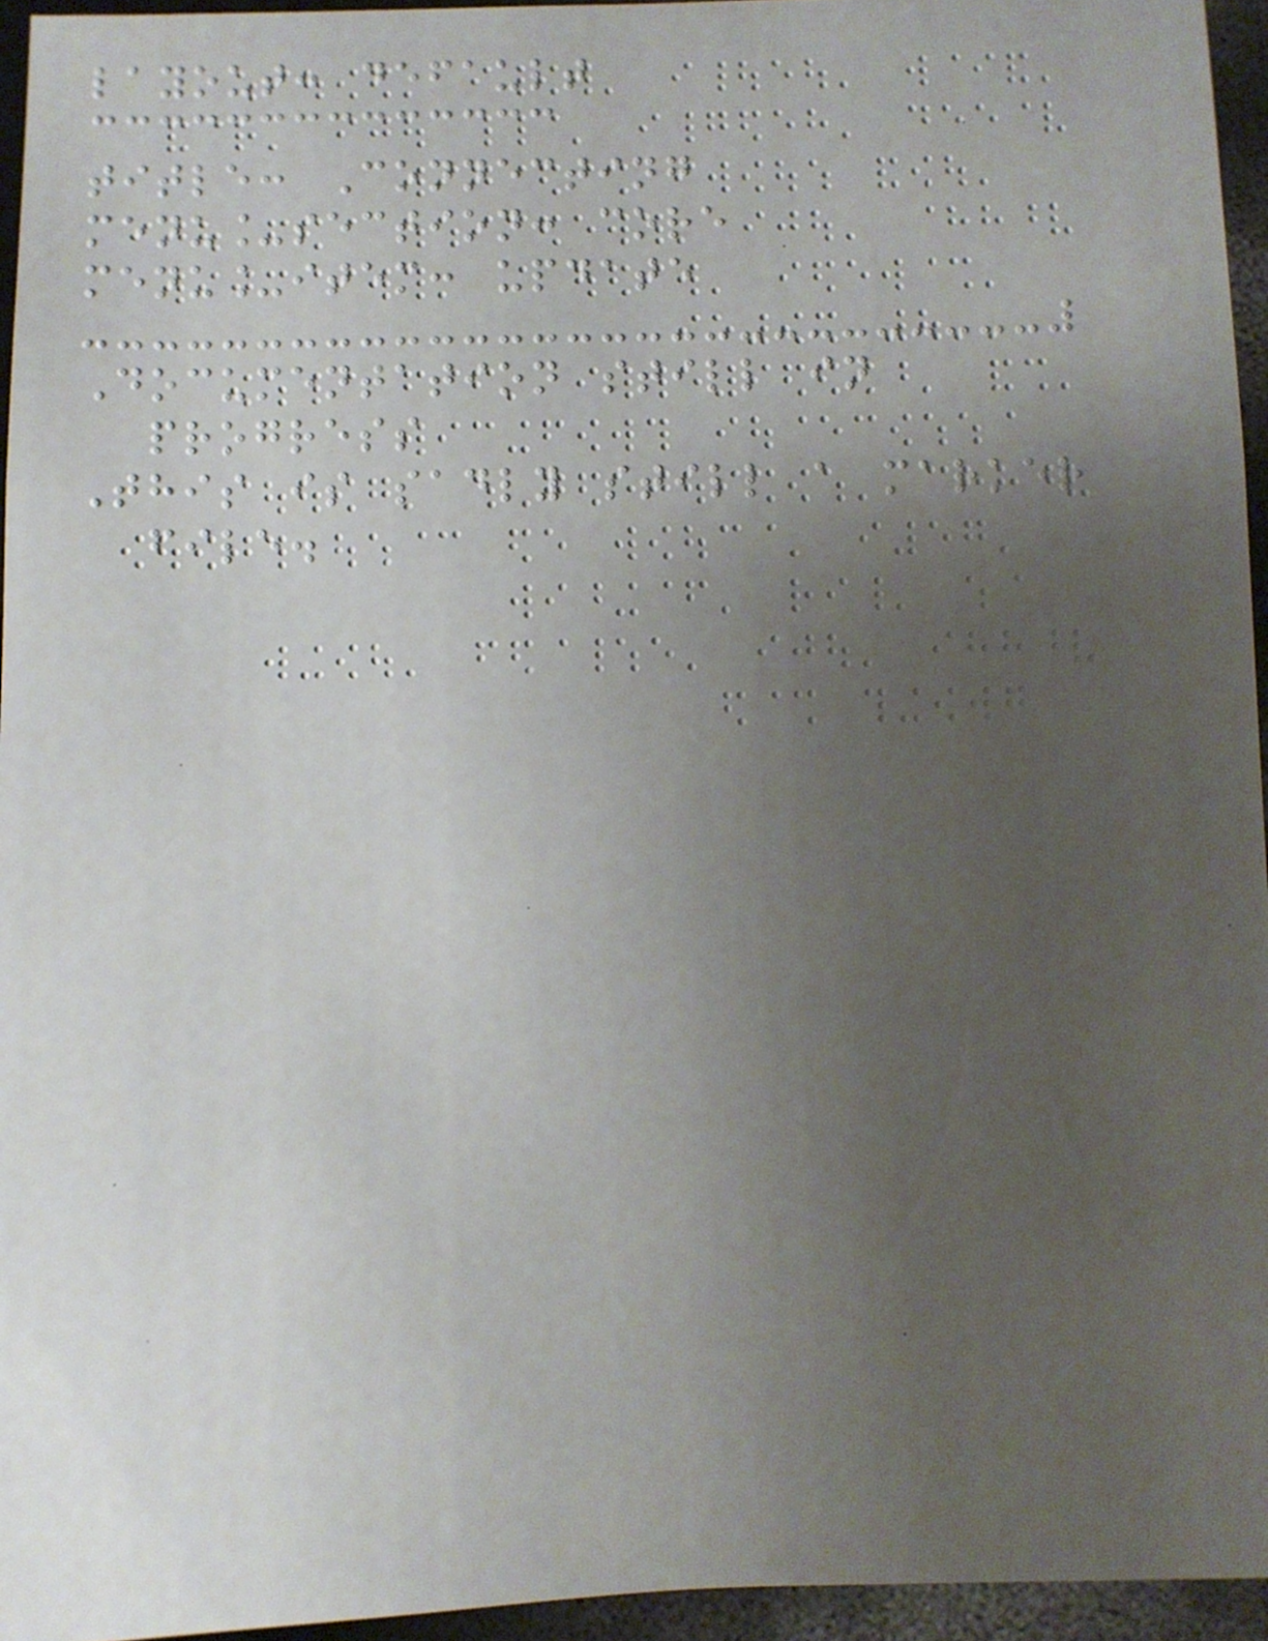layout: default
title: Connecting
menu_section: core
menu_item: update
Documentation still in
progress
This is sadly still a marker
file.
